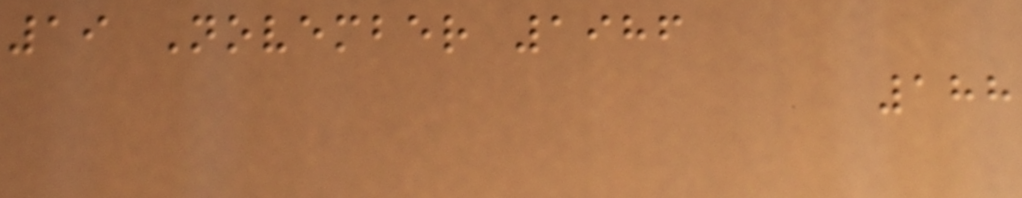19 November 1986
188
